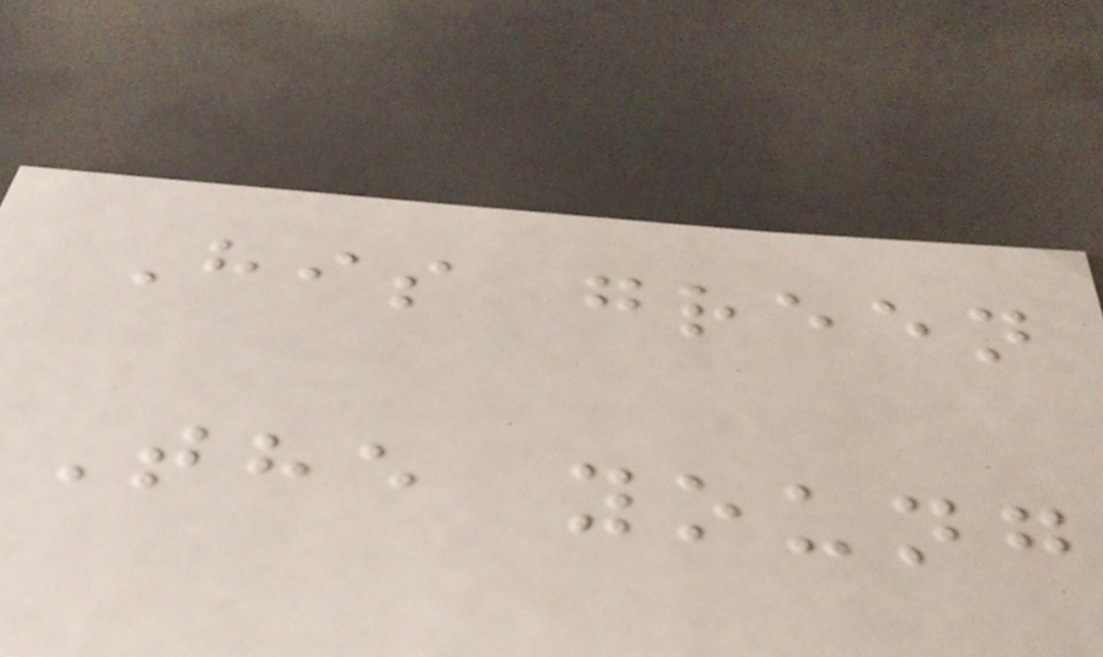His green
The young
